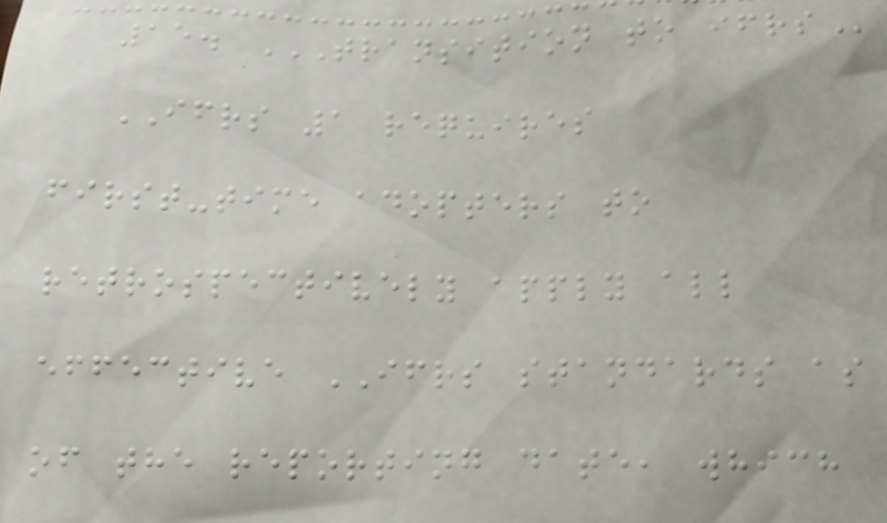15. TRANSITION TO IFRS
IFRS 1 requires
first-time adopters to
retrospectively apply all
effective IFRS standards as
of the reporting date, which
